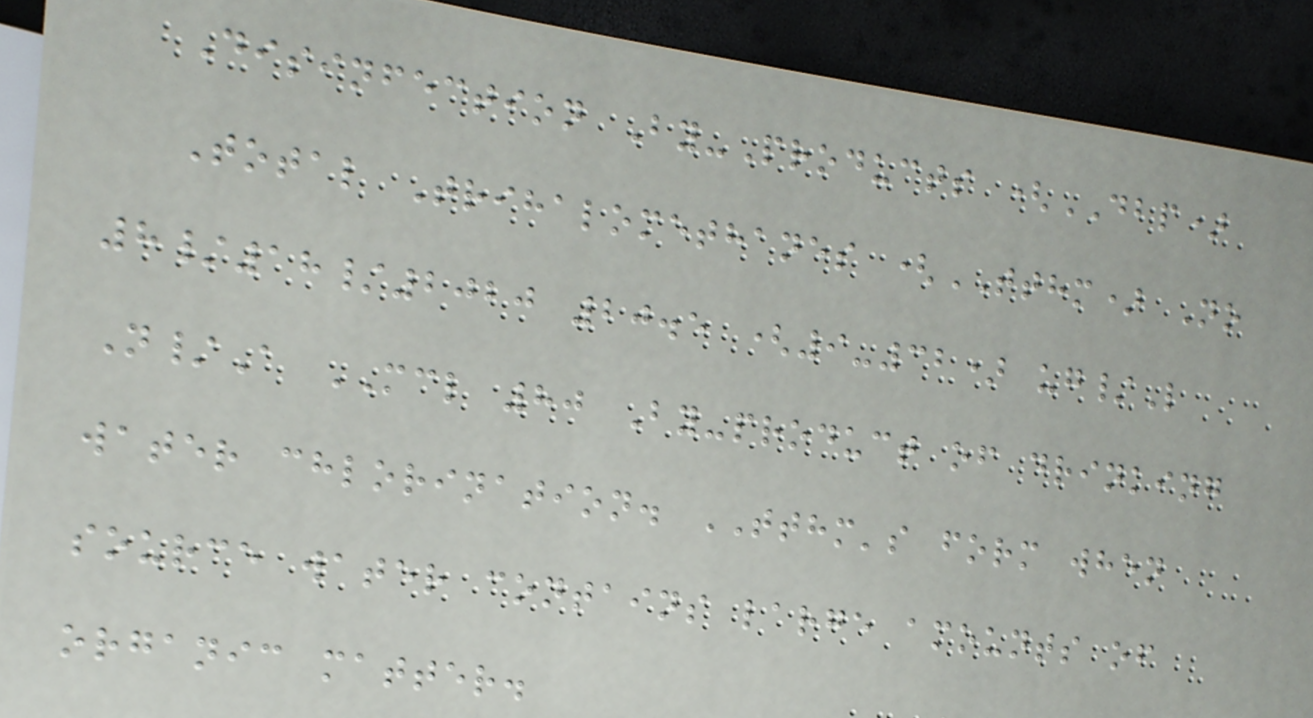Disinfection By-Products (DBP)
Total Trihalomethanes (TTHM) No
8/18/2020 20.5 (9-32) ug/L
N/A MCL 80 By-product of drinking
water chlorination. TTHM's form when
source water contains large amounts of
organic matter.
